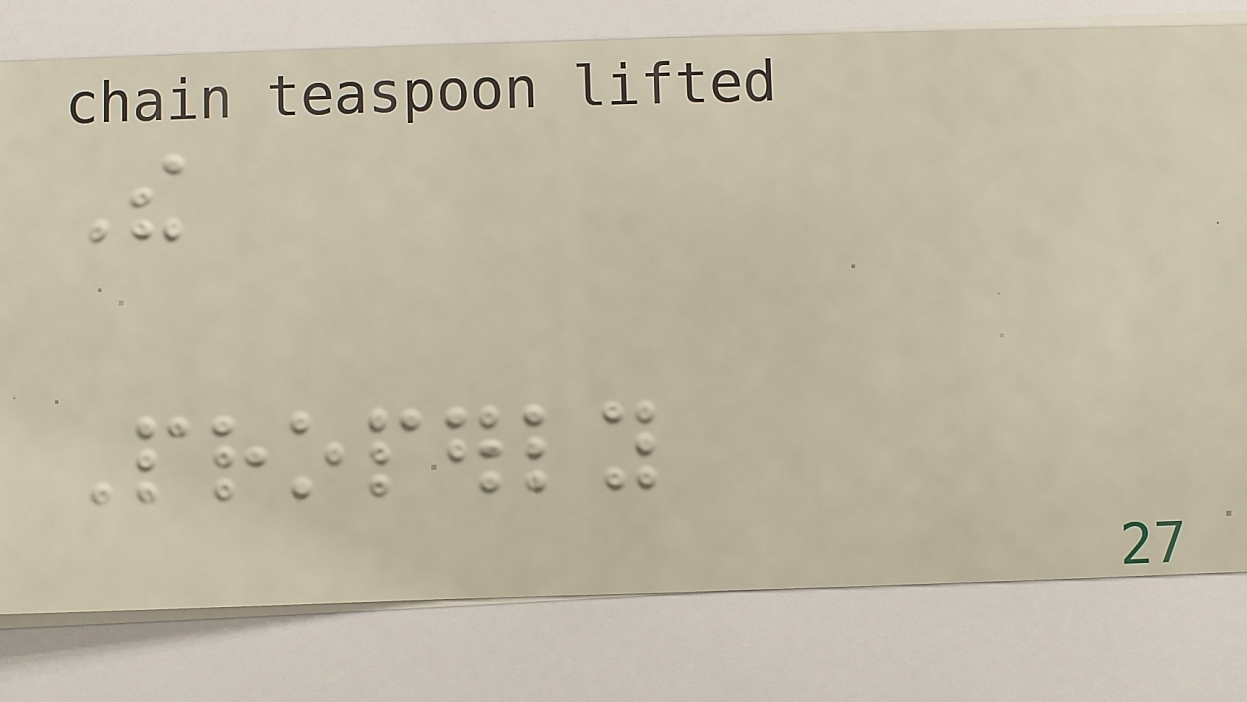The
Properly
